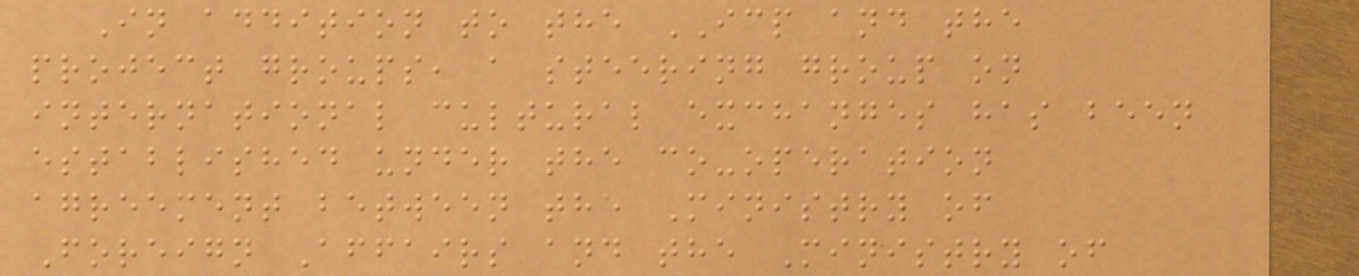In addition to the ICP and the
project groups, a steering group on
international cultural exchanges has been
established under the co-operation
agreement between the Ministry of
Foreign Affairs and the Ministry of
